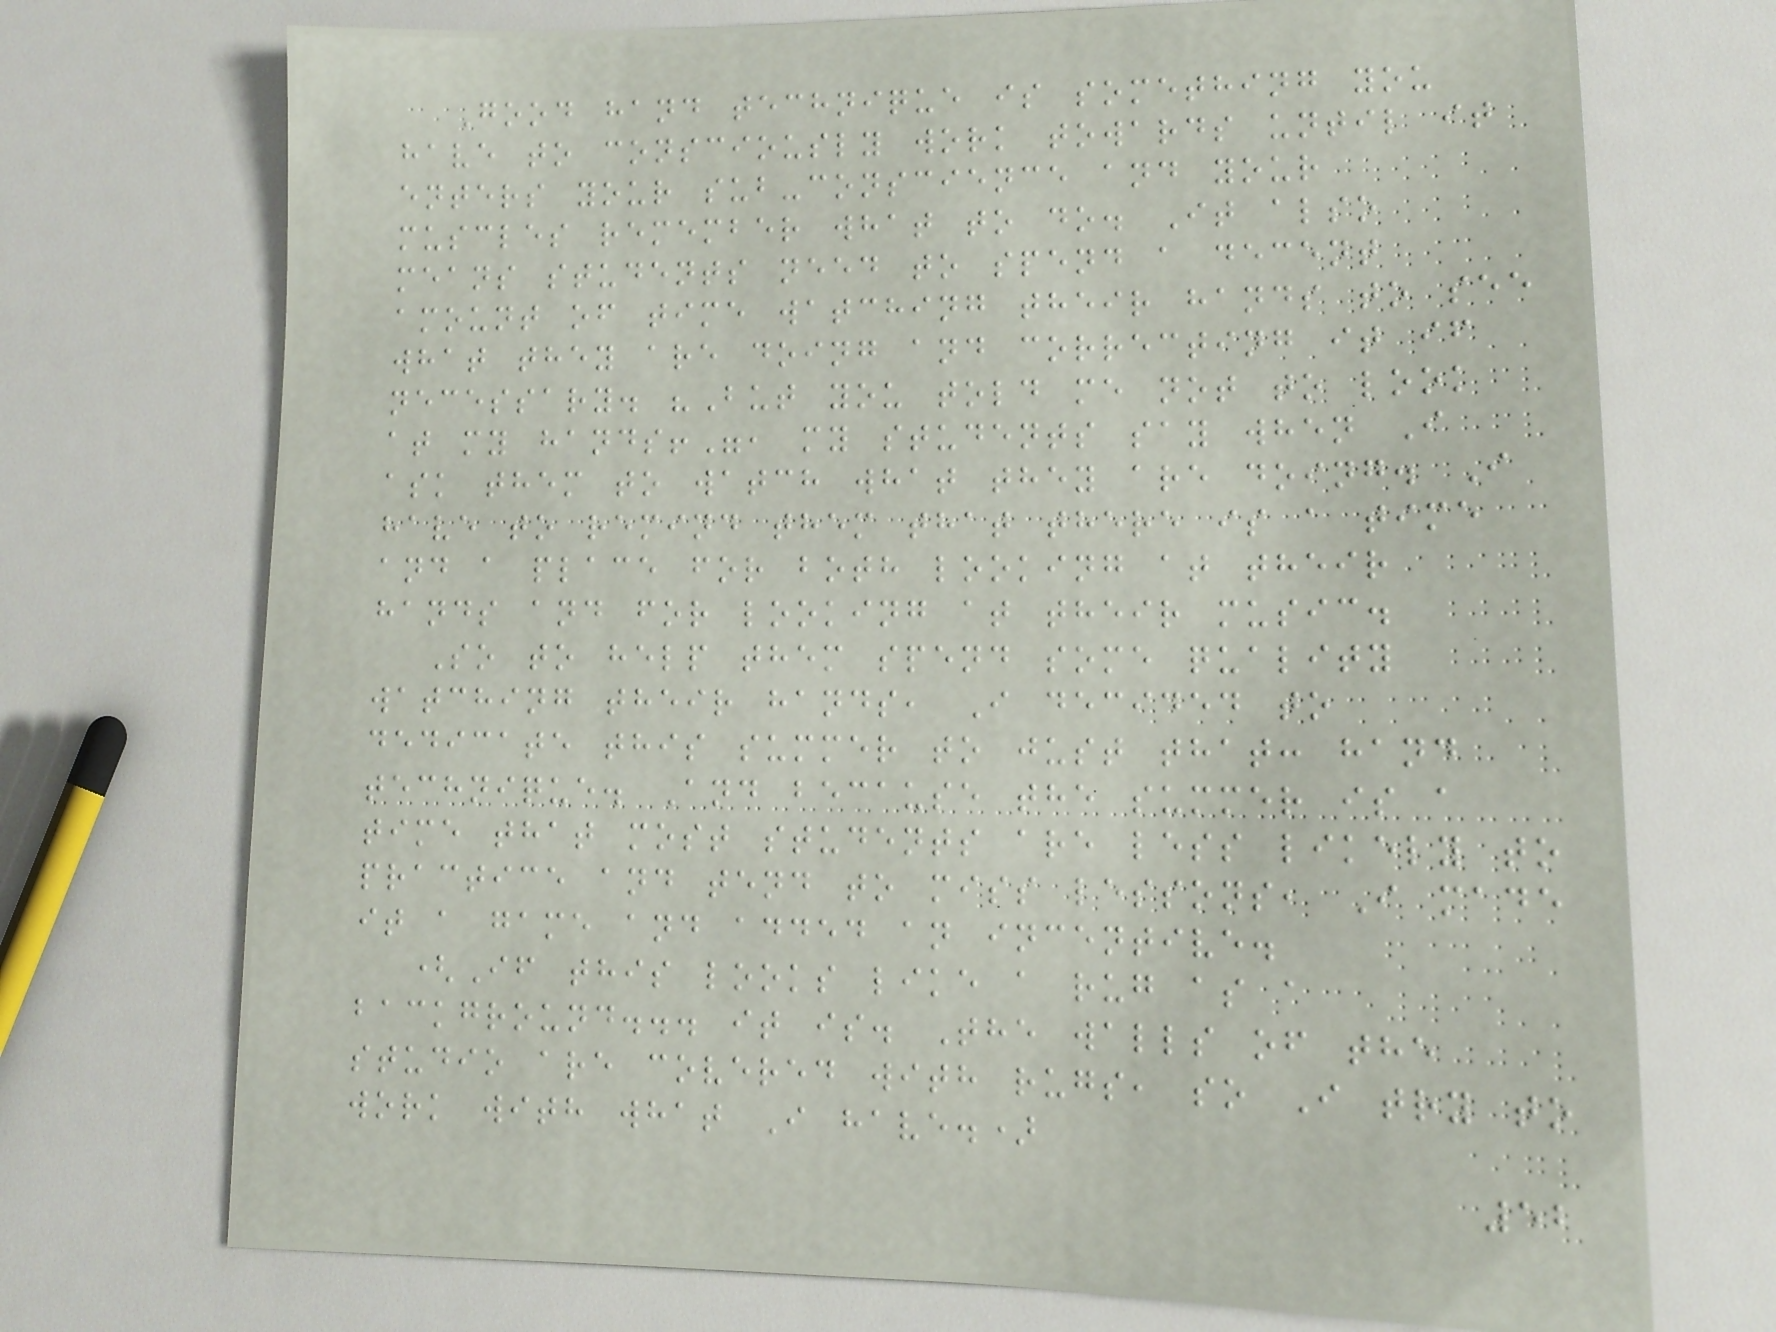Good hand technique is something you
have to consciously work towards until it
enters your sub-conscience and your
muscles remember what to do. It also
means students need to spend a decent
amount of time watching their hands to see
what they are doing and correcting it if
necessary. "But you told me not to look
at my hands!", my students say when I
ask them to watch what they are doing. I
have to remind them that there is a time
and a place for both looking at their
hands and for looking at their music.
So to help them spend some quality
watching their hands, I decided to
dedicate this summer to just that: hand
technique. And because the summer is a
time that most students are less likely to
practice and tend to miss lessons, I made
it a game and added an incentive.
(If this looks like a rug as a
background... it is. The walls of the
studio are covered with rugs, so I try to
work with what I have.)
52
